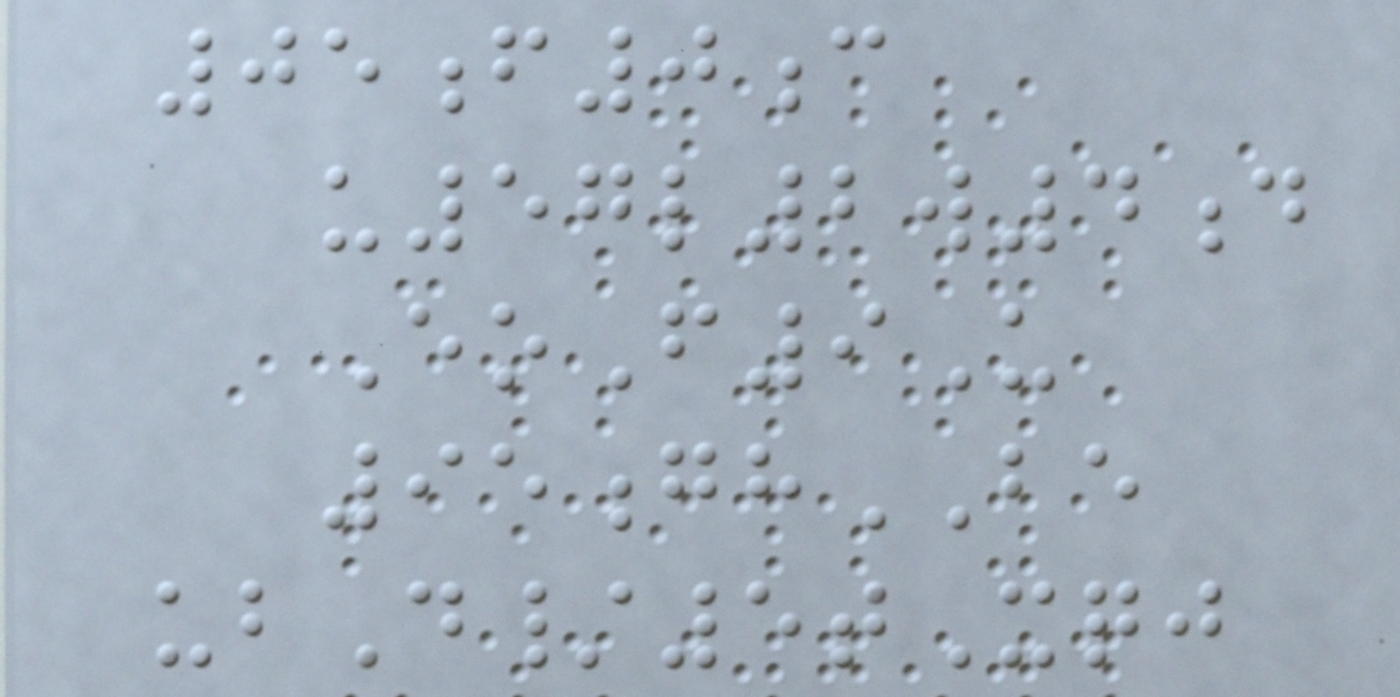05f0c
u57l2w4d
EoF9U
95ghBE
ubD/5tXqj
